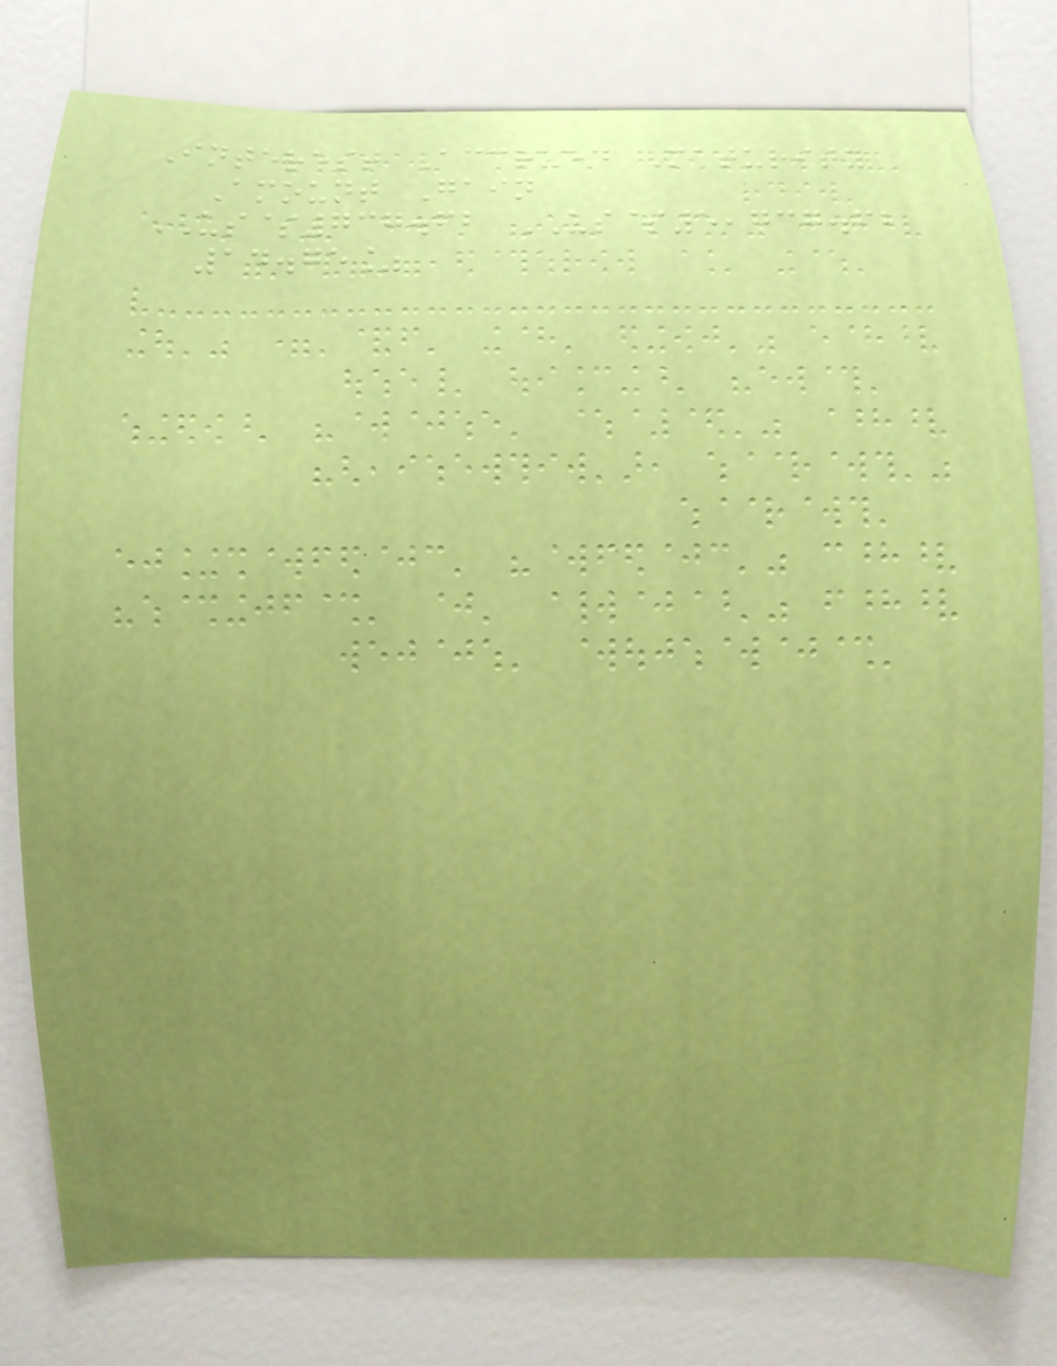Interest Accrued Maturity
Amount Gain
US$737.62 US$5,737.62
14.75%
